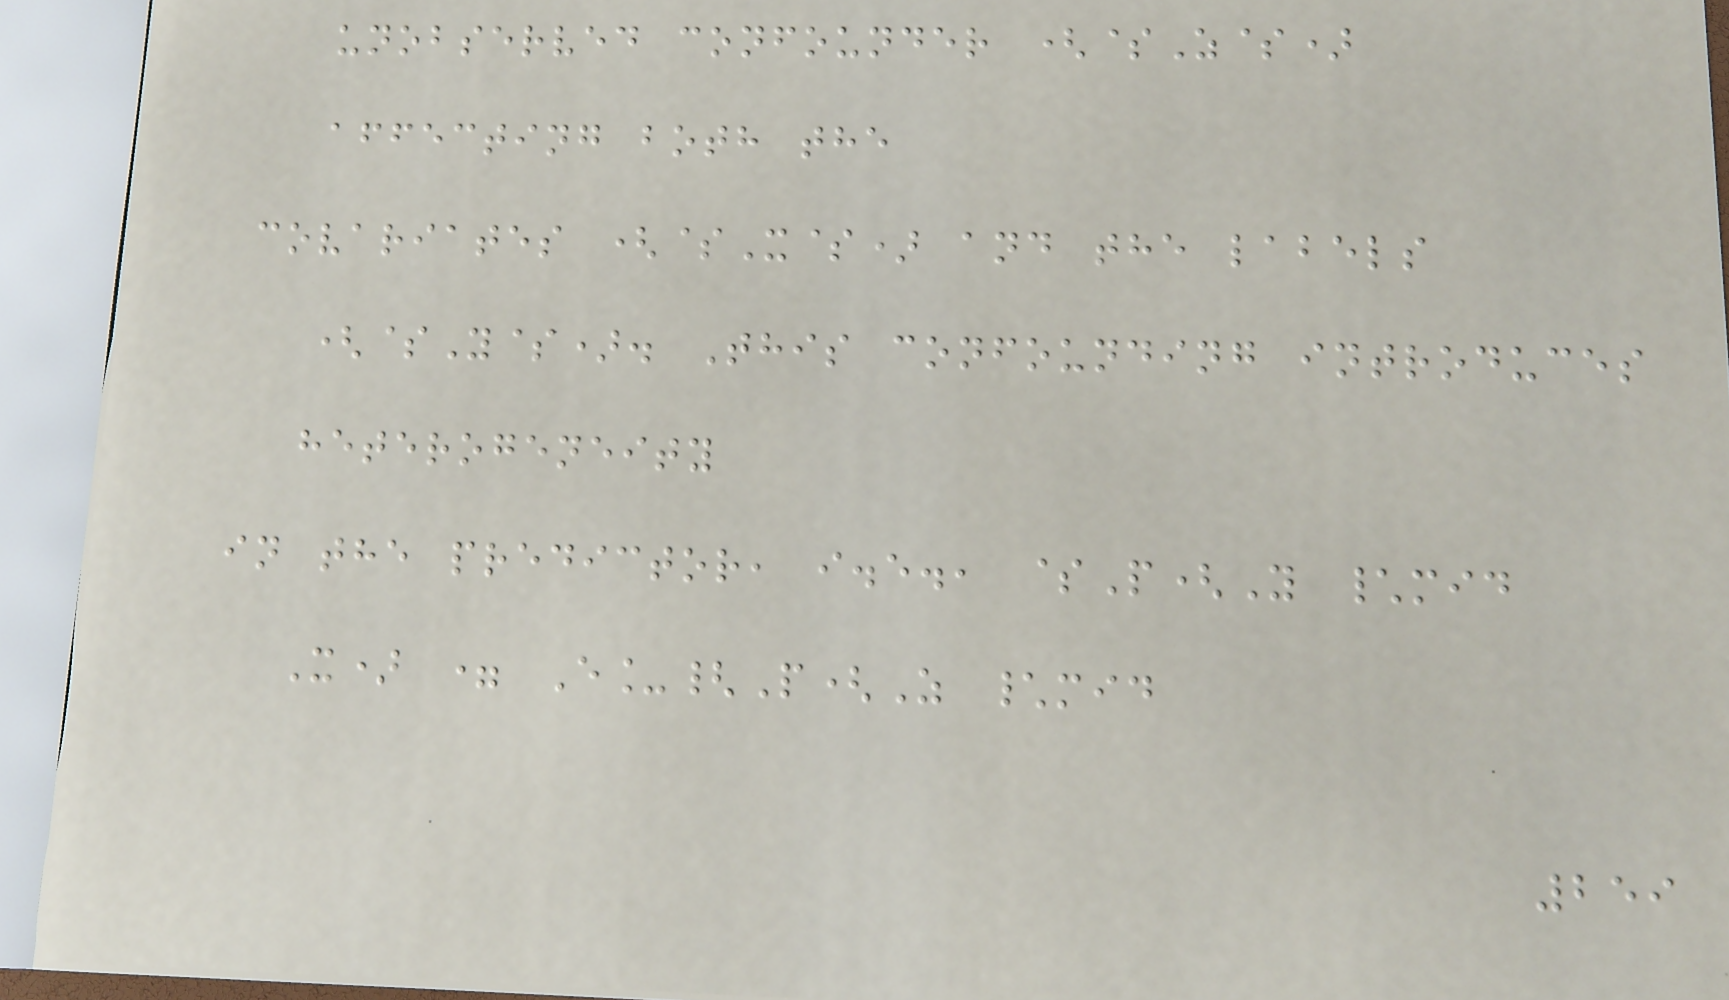unobserved confounder ($Z$)
affecting both the
covariates ($X$) and the labels
($Y$). This confounding introduces
heterogeneity
in the predictor, i.e., $P(Y \mid
X) = E_{P(Z \mid
259
